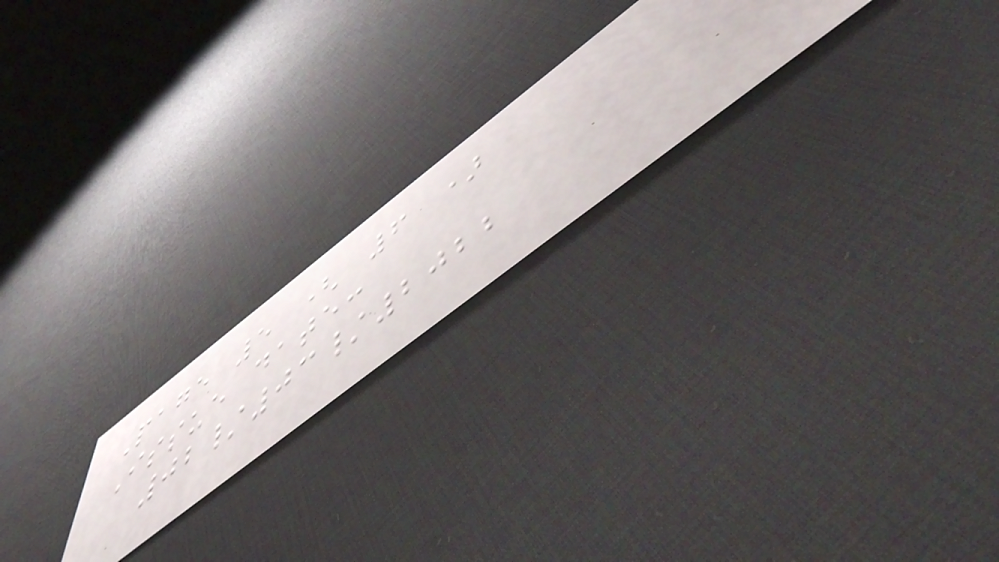Page 5 ( 6 )
Issue date:
02/03/2022
